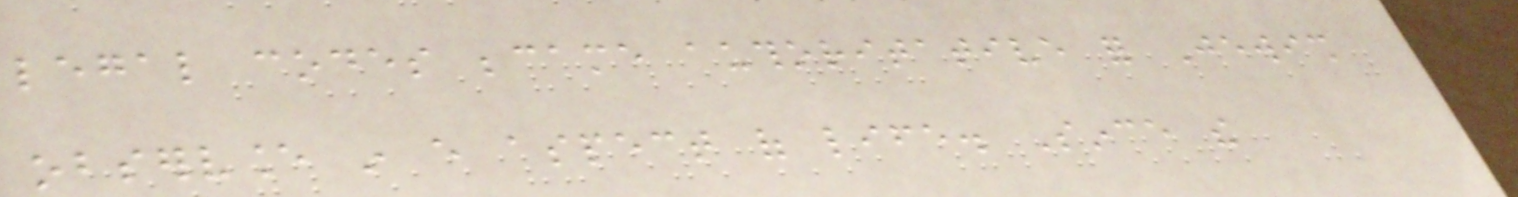legal codes became authoritative for Jewish
observance in every aspect of life. Since the
